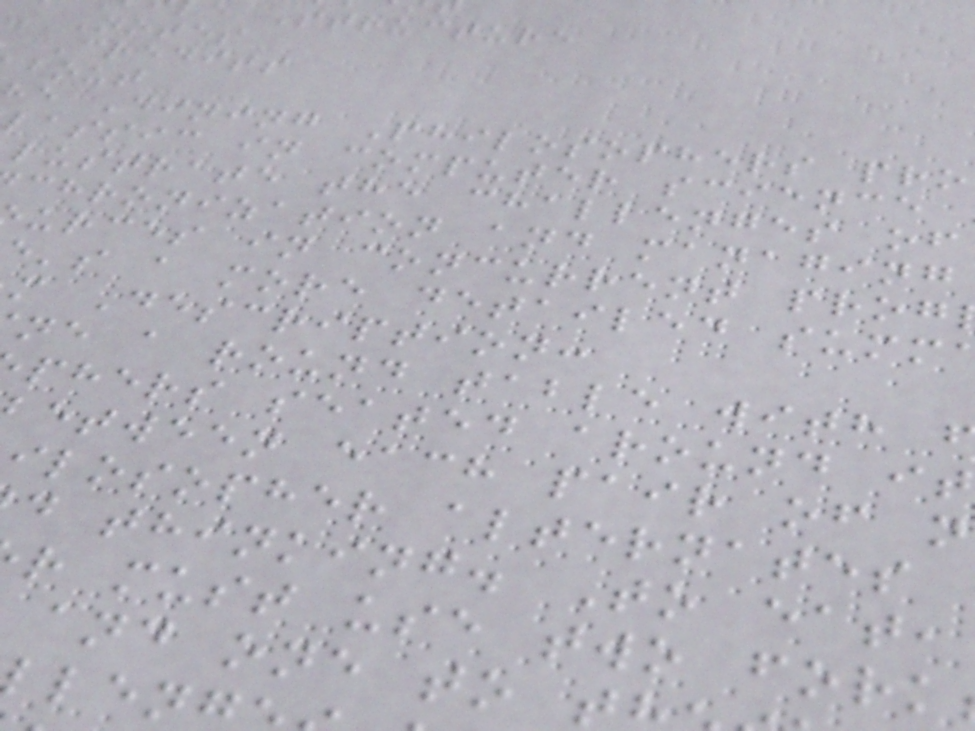e Structure
- Notes
Credits
bout
e Dining Philosophers pro
lassic in computer science
lustrate the challenges of
chronization and managing
urces in concurrent prog
's a more detailed summ
m Description:
ne a round table with
phers seated around it
etween each pair of n
ilosopher alternates
d thinking. To eat,
r must use two fork
and one to t
